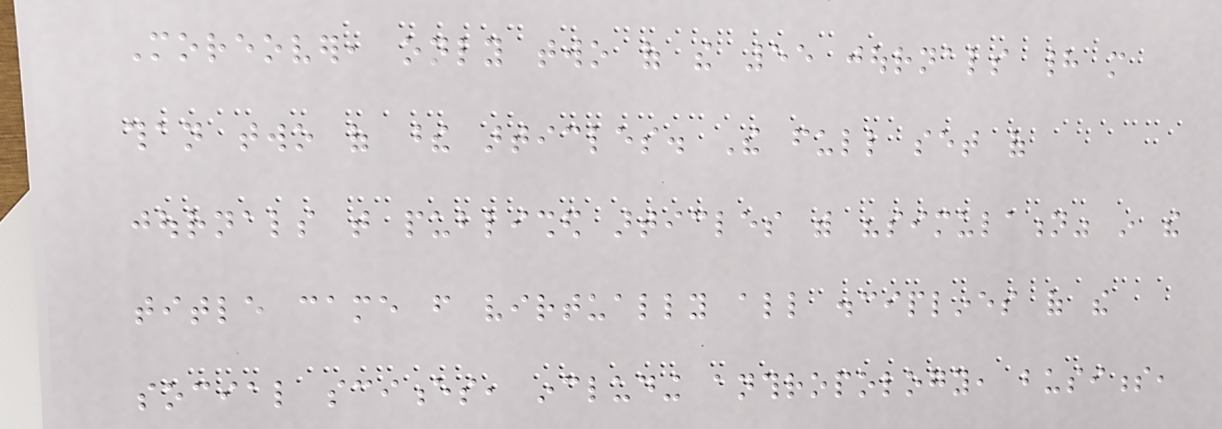Moreover, only two of the 55 journals had more
than two of these articles. The full set of
journals that published articles with "simulation" in the
title came from virtually all disciplines of the
social sciences, including anthropology, business,
